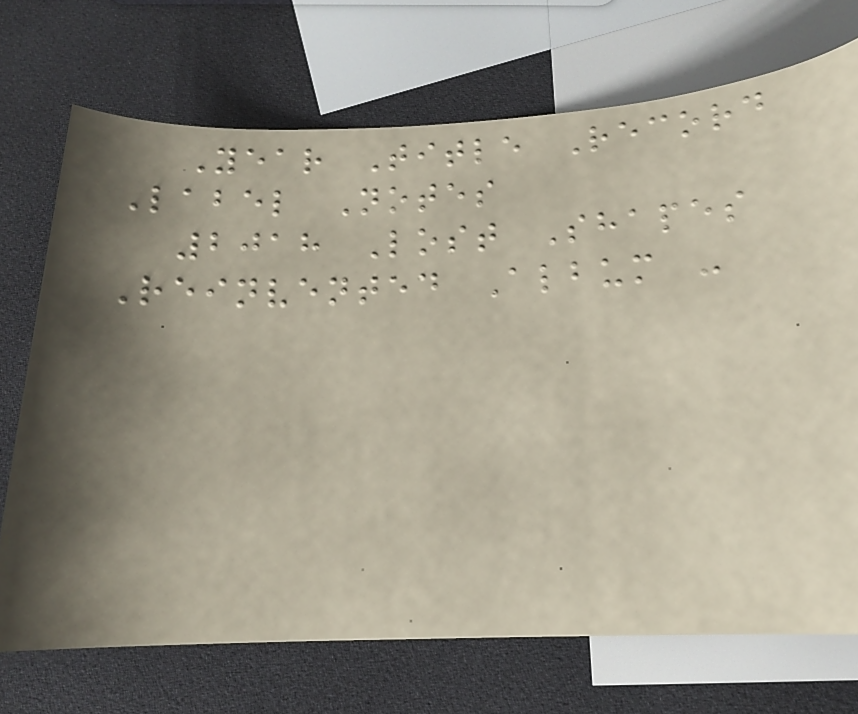Year Title Record
Label Notes
2018 Lost Shapes
Reinvented Album -
